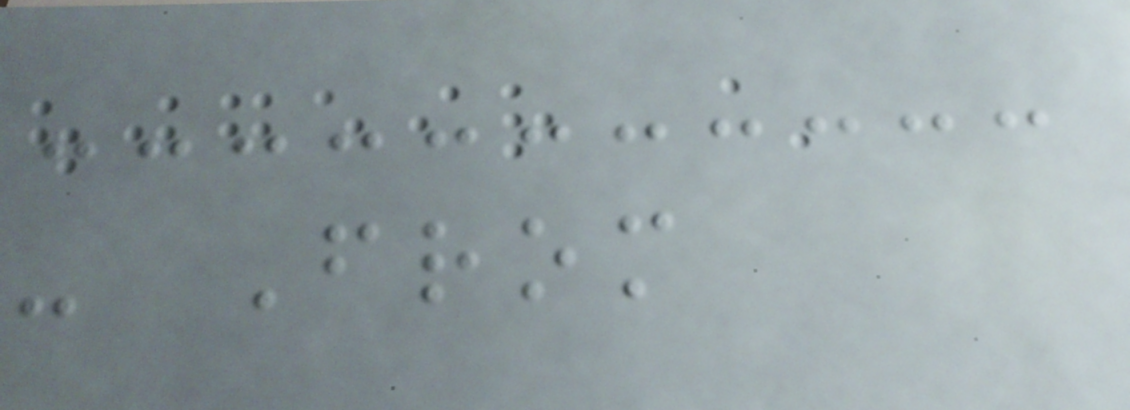- From
